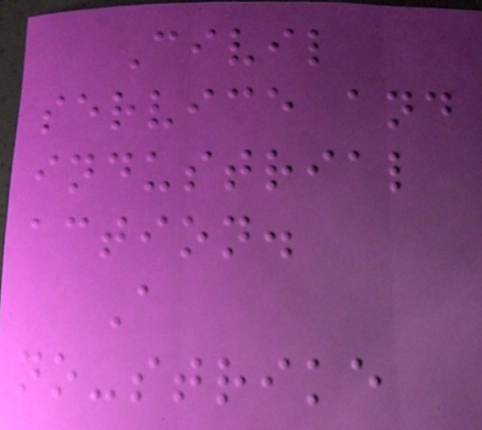Civil
service and
industrial
action.
A
no-strike
